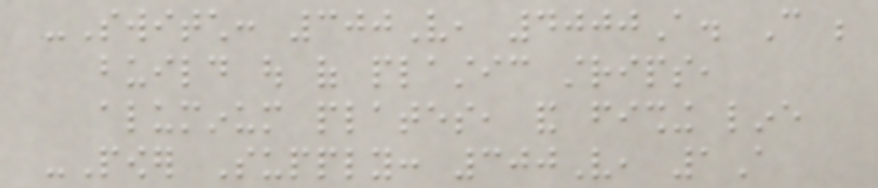-Switch: 300V, 4000A. Can be
build out of plastic strips,
aluminum plates, and fishing line
-Power Supply: 300V, 1A
